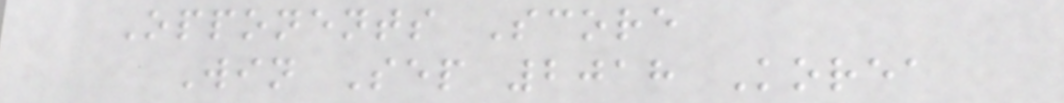Opponents Score
Win Sep 2018 Korea
